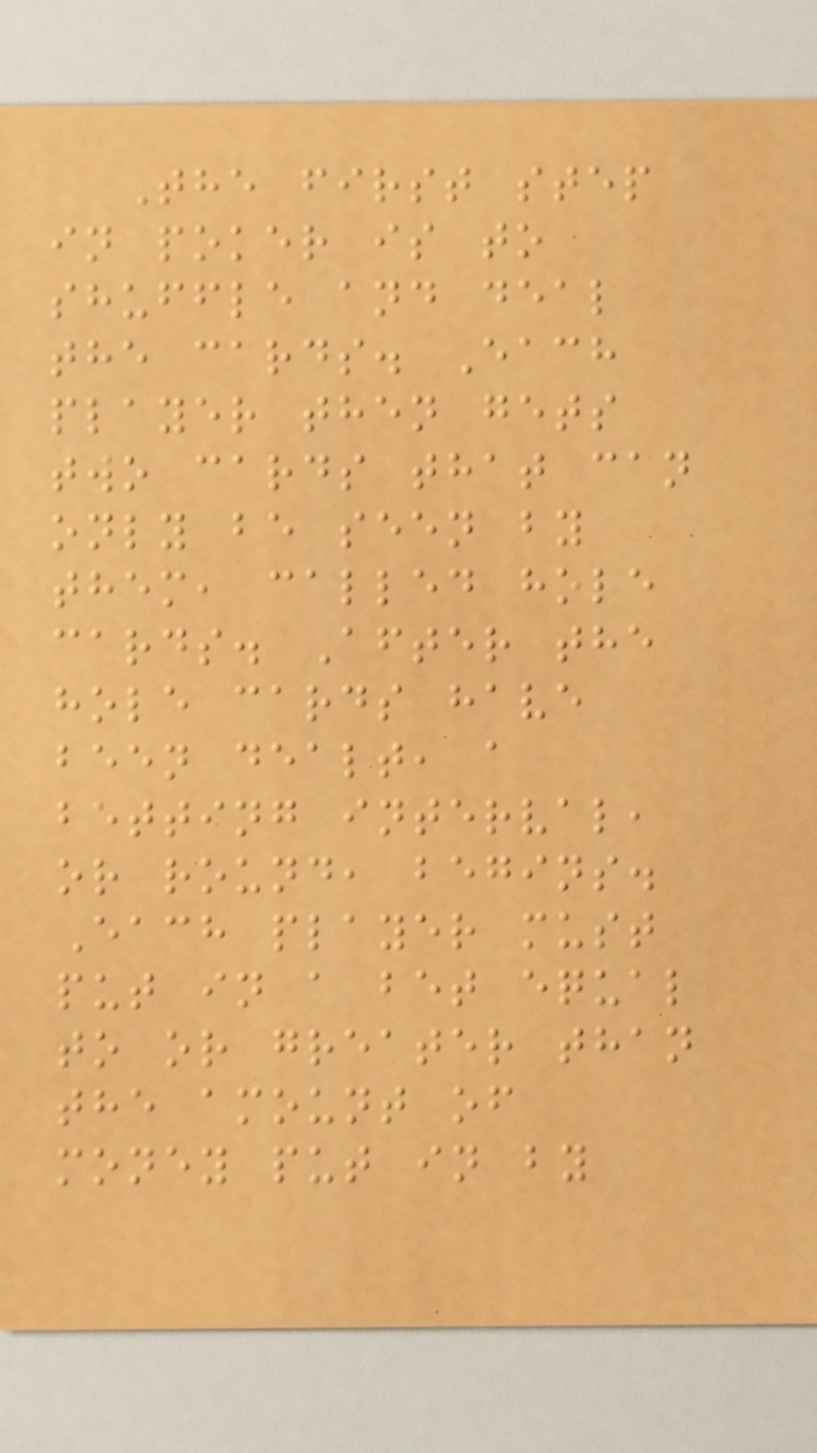The first step
in poker is to
shuffle and deal
the cards. Each
player then gets
two cards that can
only be seen by
them, called hole
cards. After the
hole cards have
been dealt, a
betting interval,
or round, begins.
Each player must
put in a bet equal
to or greater than
the amount of
money put in by
